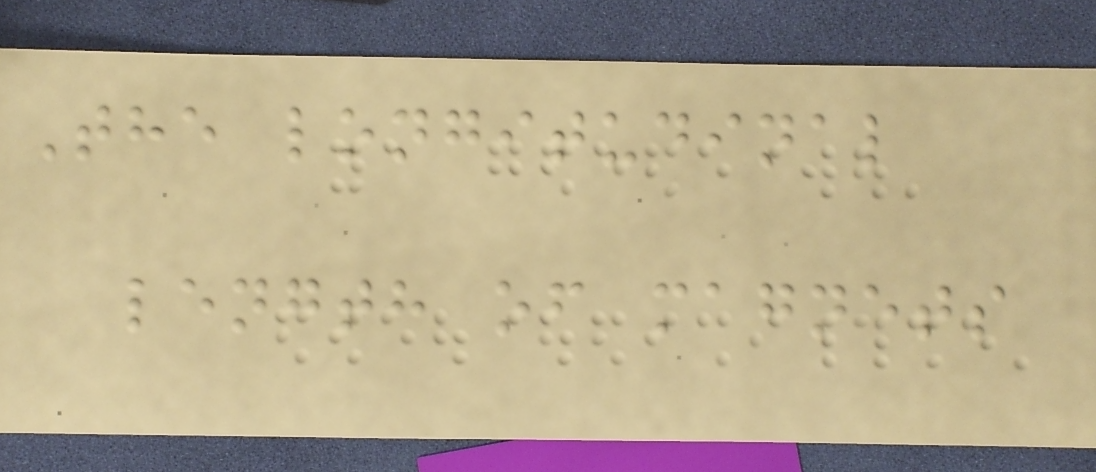The longitudinal
length of magnets
